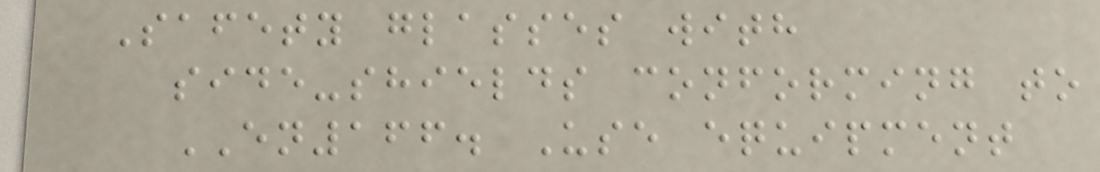Safety glasses with
side-shields conforming to
EN166. Use equipment
